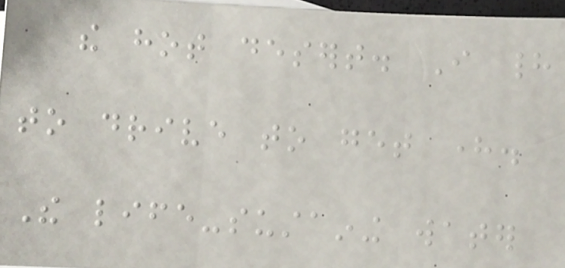the hot desert. I had
to drive to get here.
The life-sustaining water
